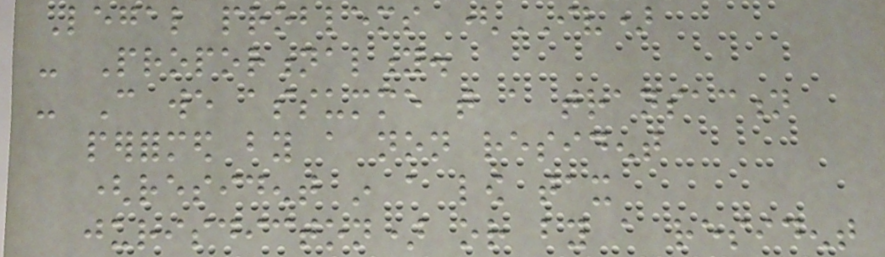Legal problems (IV)
- Proportionality.
- Can we assumme that a transaction
performed by a non resident
(resident in a low tax
jurisdicton) or by a resident
